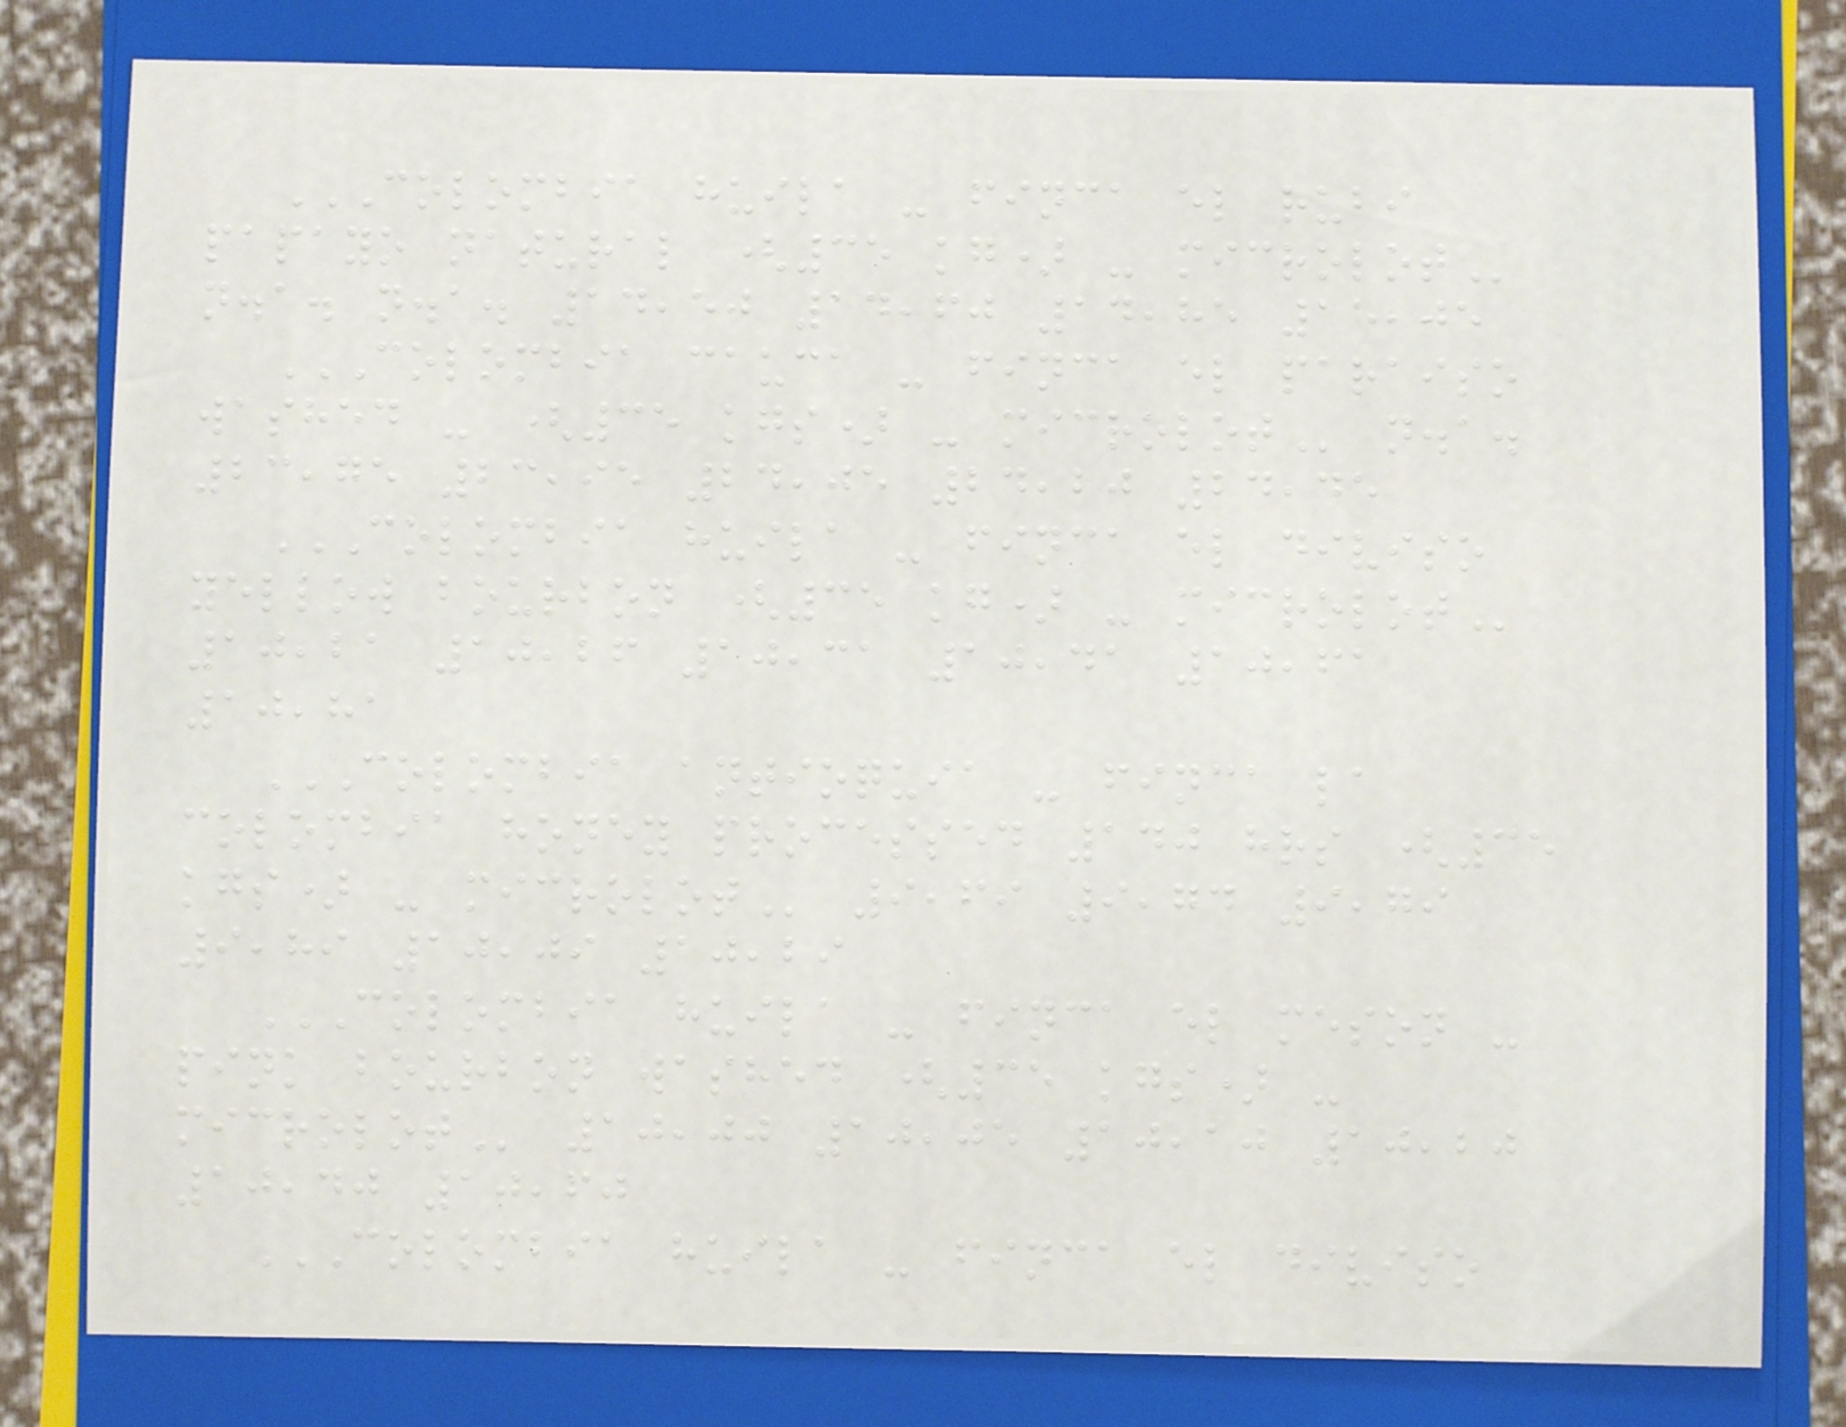COLOMBIA HUILA - FINCA EL RUBI
PAPAYO NATURAL (35 KG) - MICROLOT
n.a. n.a. 14,50 14,60 14,85 15,05
COLOMBIA CAUCA - FINCA EL PARAISO
WASHED - (35 KGS) - MICROLOT n.a.
23,75 23,95 24,05 24,20 24,45
COLOMBIA HUILA - FINCA EL DIVISO
YELLOW BOURBON (35 KG) - MICROLOT
10,21 10,26 10,31 10,41 10,61
10,81
COLOMBIA ANTIOQUIA - FINCA LA
COLOMBIA HONEY PROCESSED 140 HRS (35
KGS) - MICROLOT 9,69 9,74 9,79
9,89 10,09 10,29
COLOMBIA HUILA - FINCA EL MESON -
PINK BOURBON WASHED (35 KGS) -
MICROLOT 10,00 10,05 10,10 10,20
10,40 10,60
COLOMBIA HUILA - FINCA EL DIVISO
